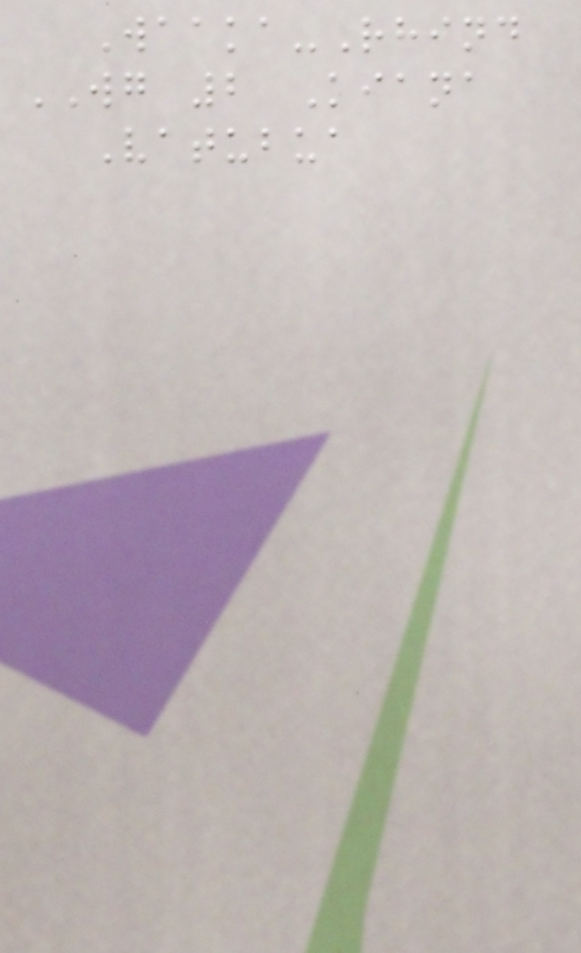Waaka-Rhind
WG 2 Kiana
Vatubua
